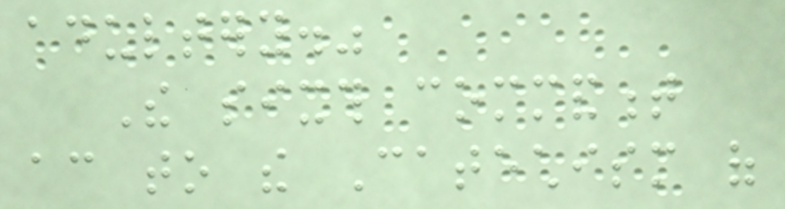adultery."
The sixth commandment
according to the Catechism of
